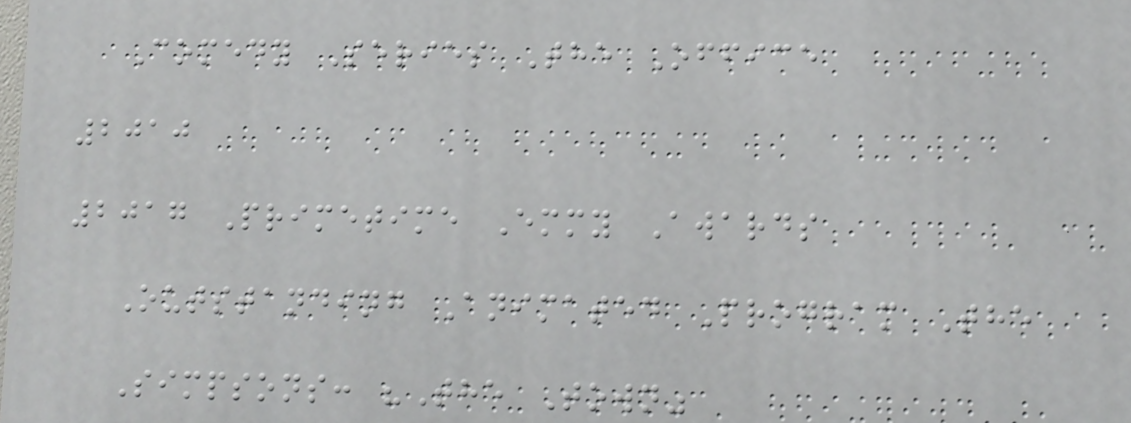Comedy Series The Office
2010
2017 Primetime Emmy Awards
Outstanding Animated Program The
Simpsons: "The Town"
